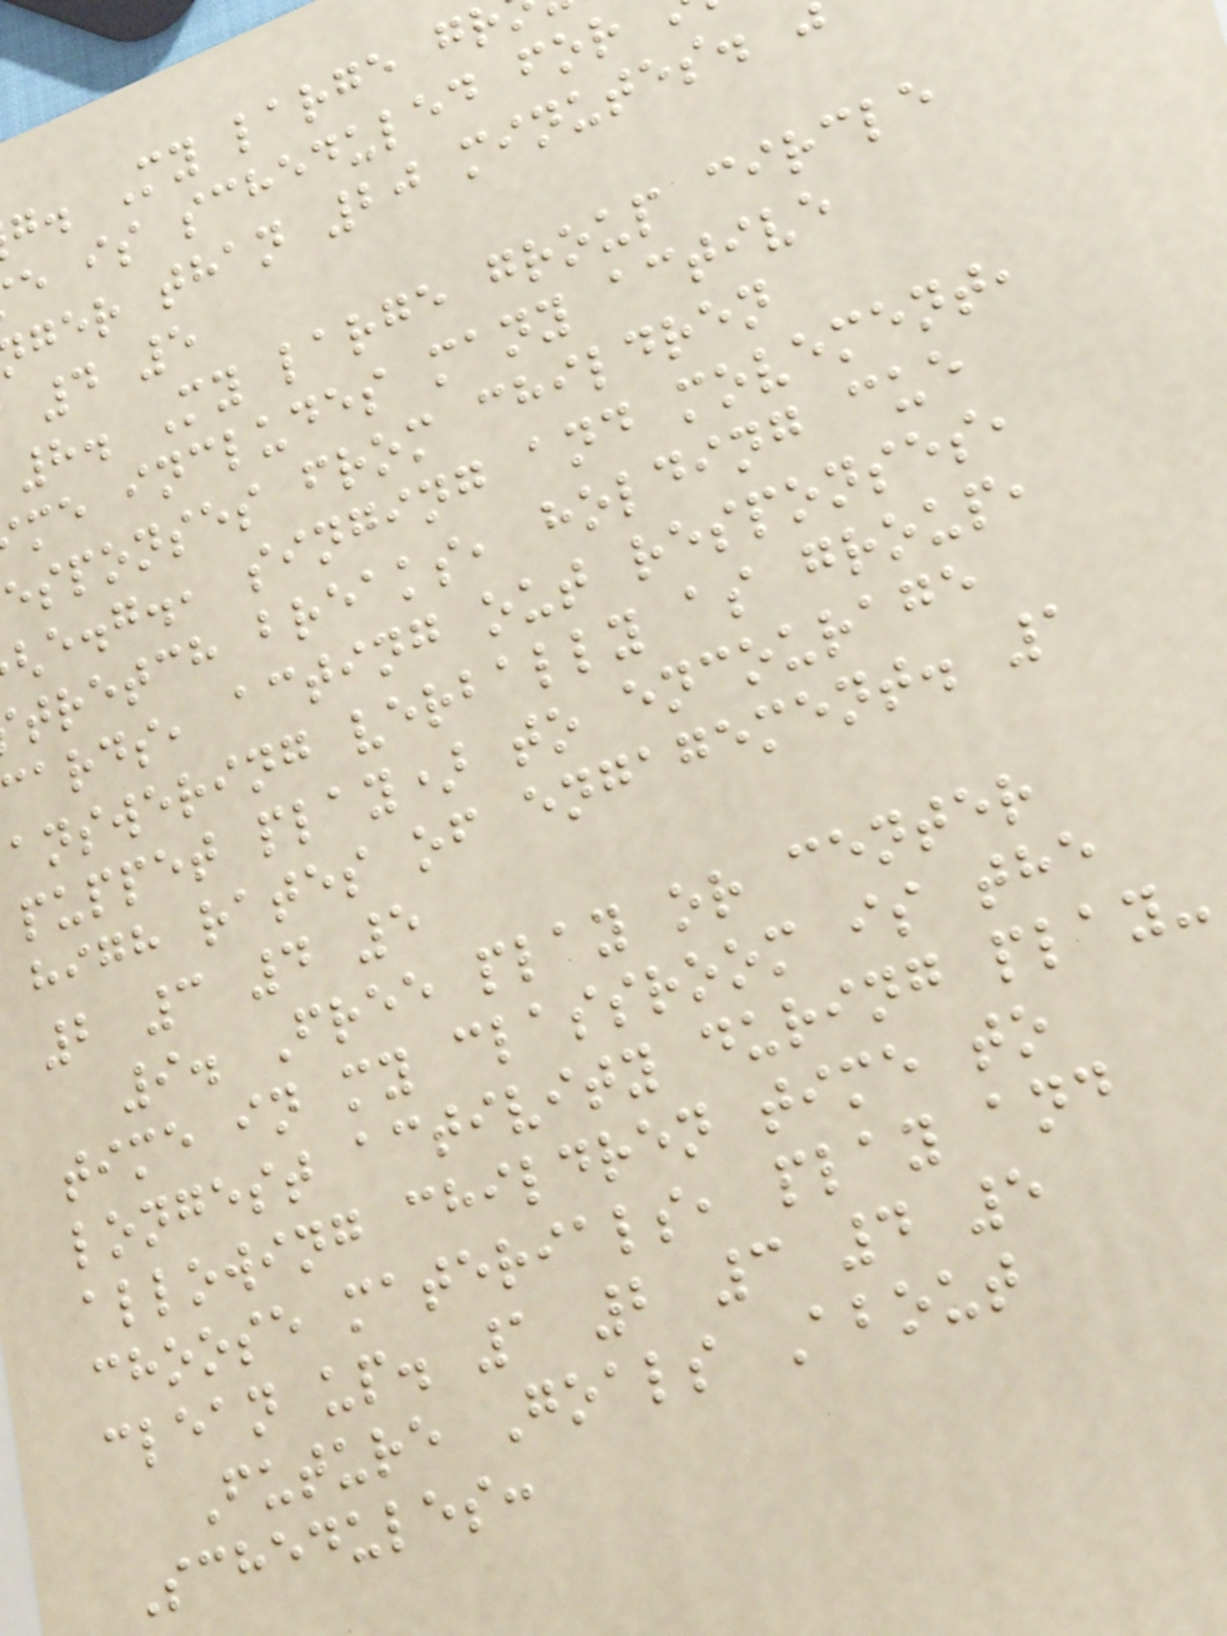g. My large g
e is scheduled for
ger than 20 minutes.
4 5
8. My large group circle
me includes many active
esponses from children
e.g., singing and movement,
tretch breaks, holding cue
cards, acting out responses,
answering verbally as group,
puppet play) to encourage
high rates of engagement. 1
2 3 4 5
9. Free play or center
time in my classroom is the
longest activity during play-
allowing children time to
choose materials, play and
clean up. 1 2 3 4 5
Future Goals About
Schedules:
